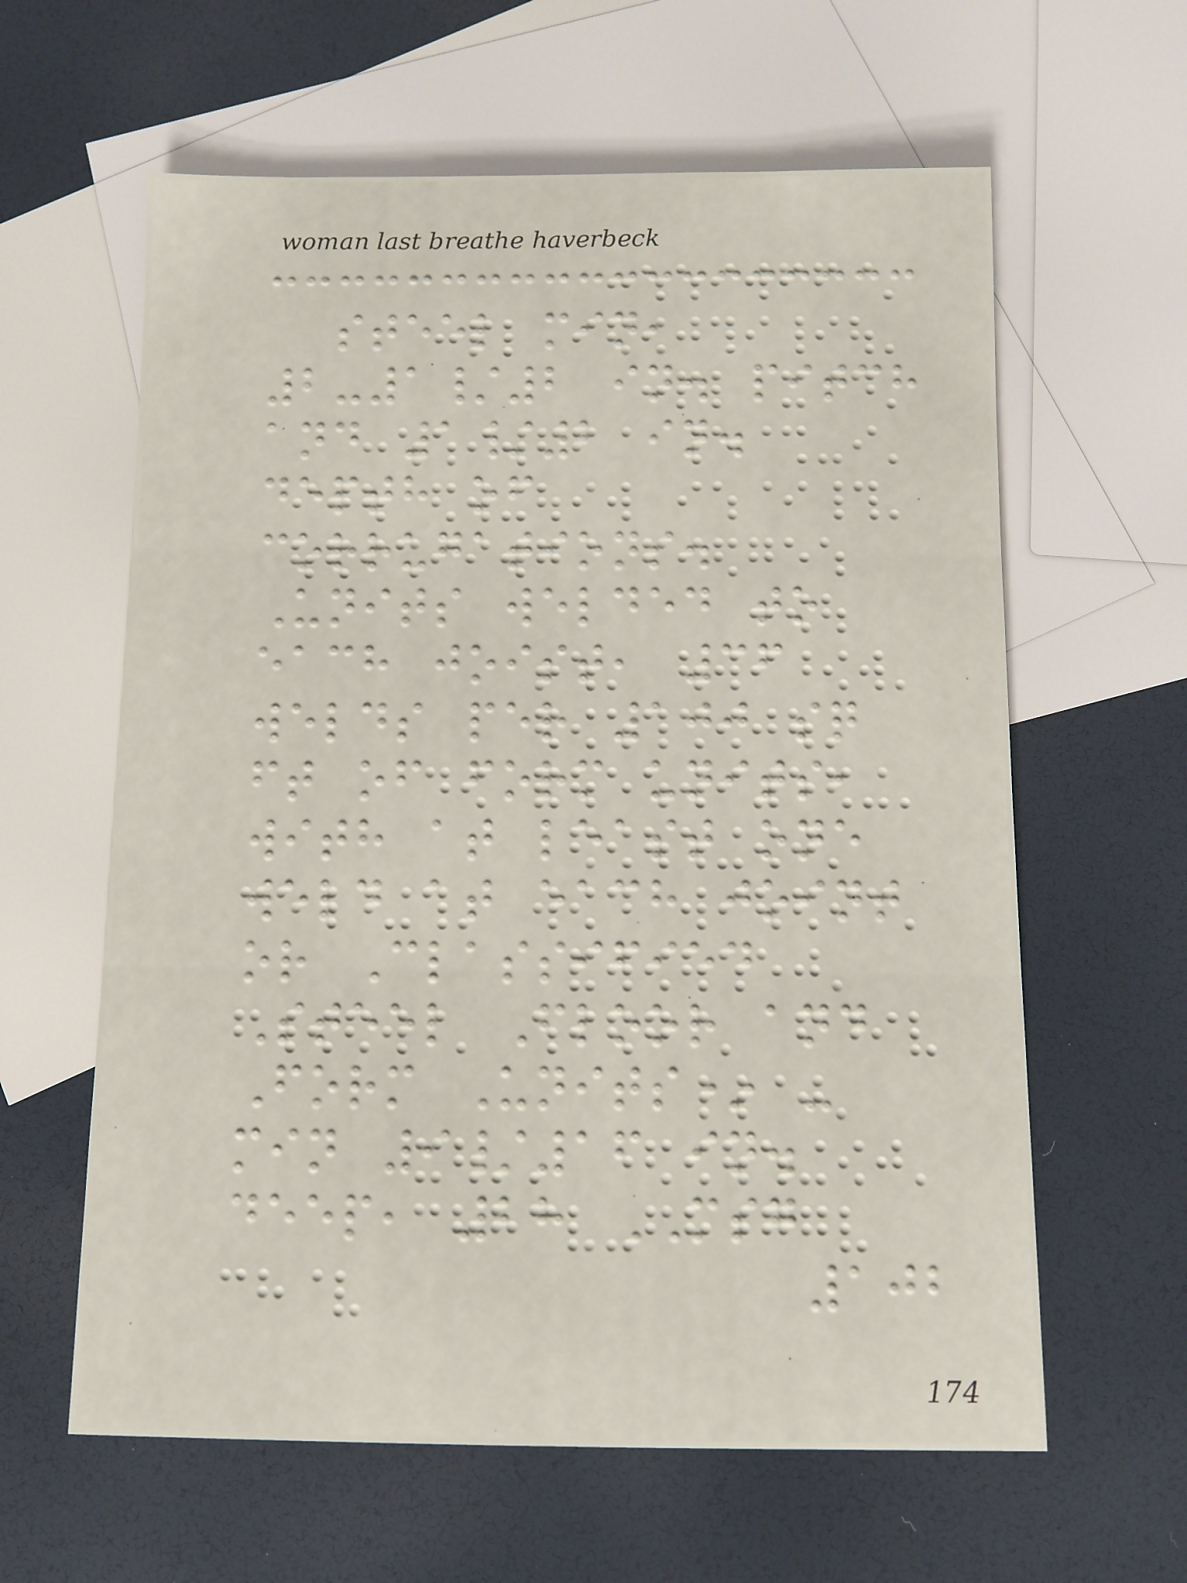steel min,
2-1/2 in. pitch
and 1/2 in.
depth of
corrugations.
Units welded to
each joist, 36
welds per 100 sq
ft of form units,
with at least one
weld at each joint
or Classified
Steel Floor and
Form Units* -
min 9/16 in.
deep, 28 MSG
102
